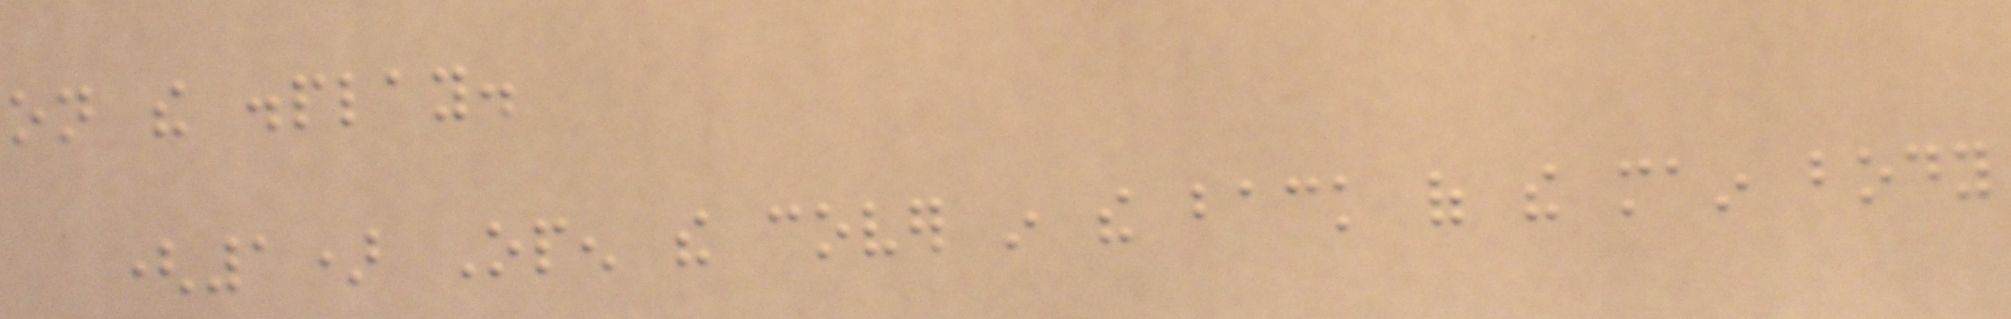on the display.
(1) Open the cover in the back of the main body
